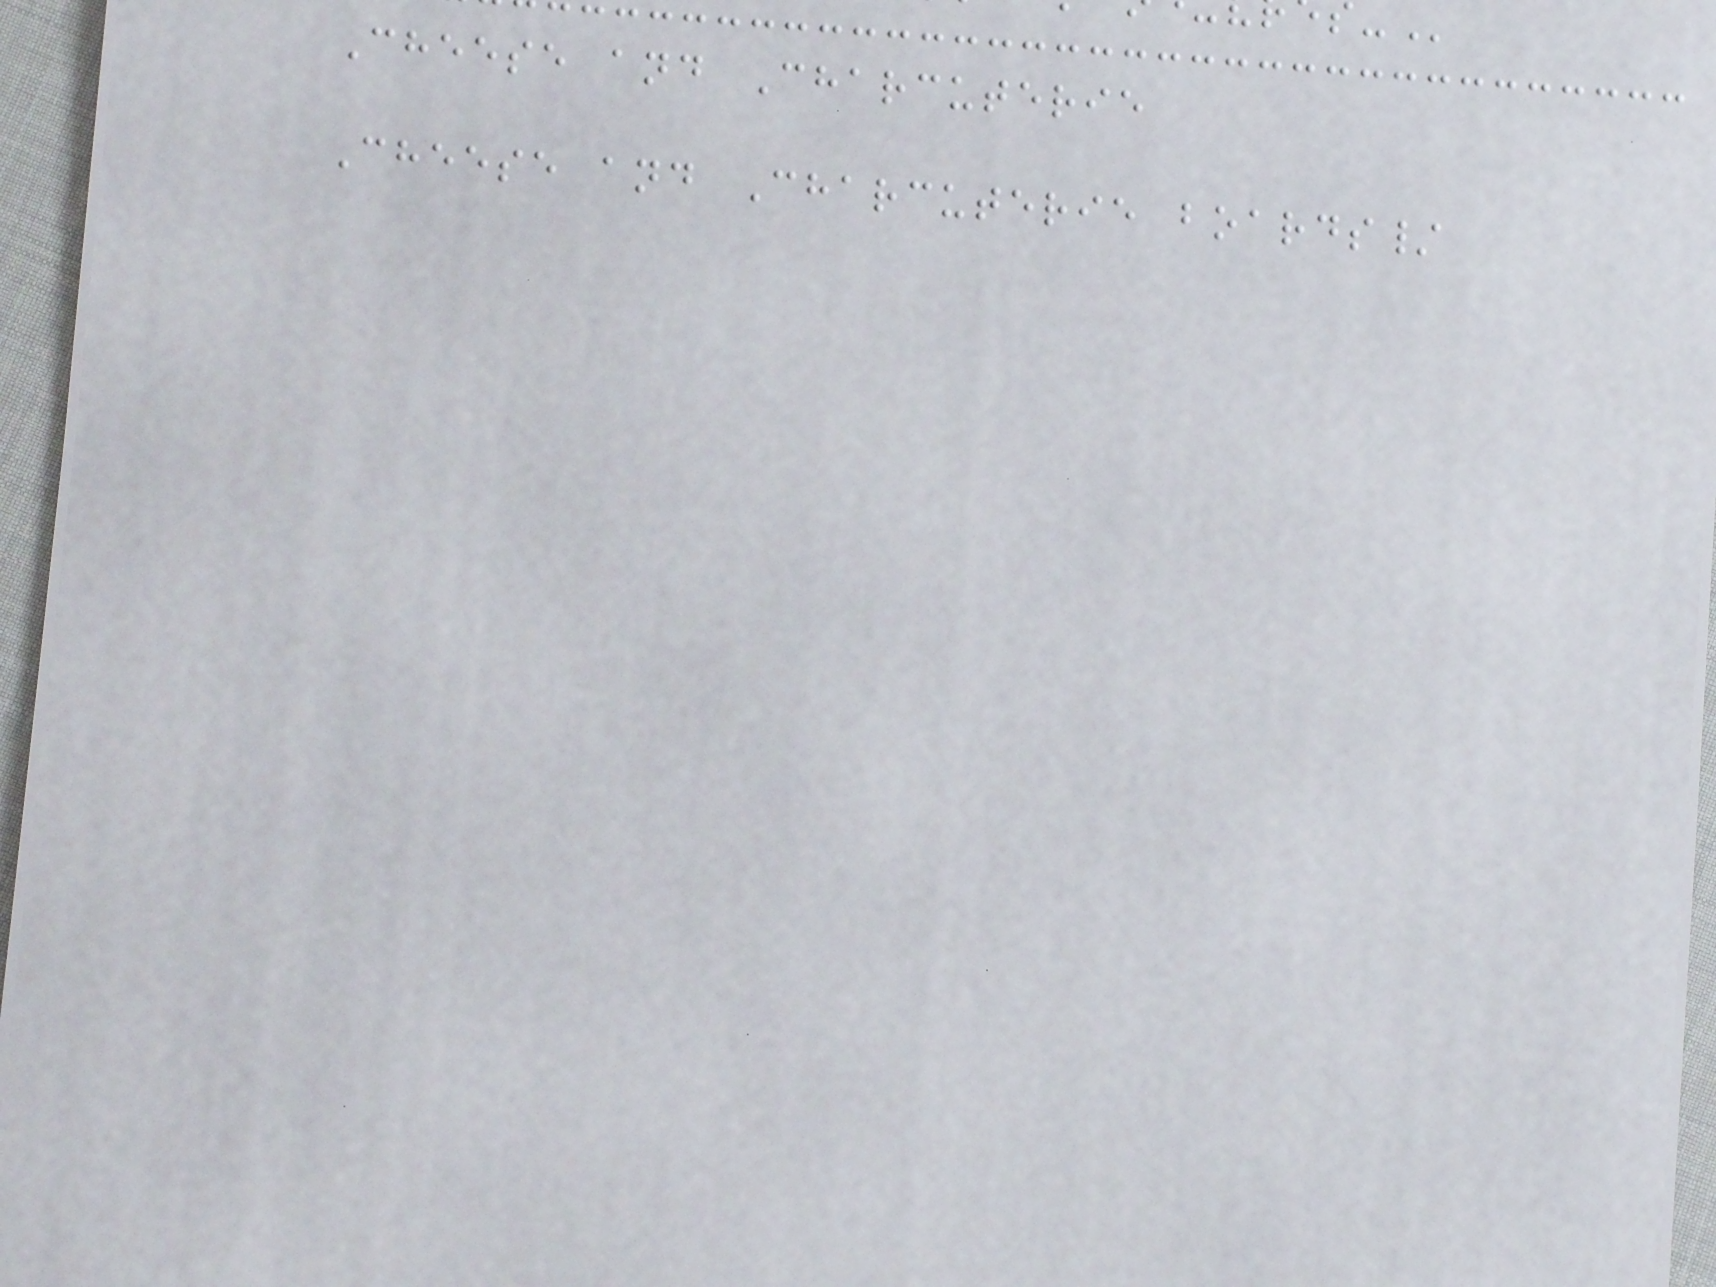Cheese and Charcuterie
Cheese and Charcuterie boards/
